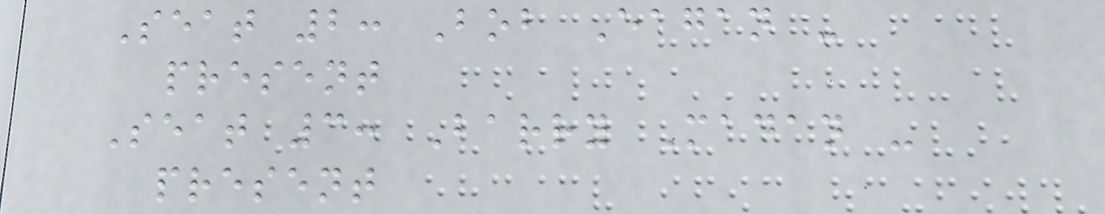Seat 2: Bob Eagan -
present
Seat 3: Barry Madan -
present
